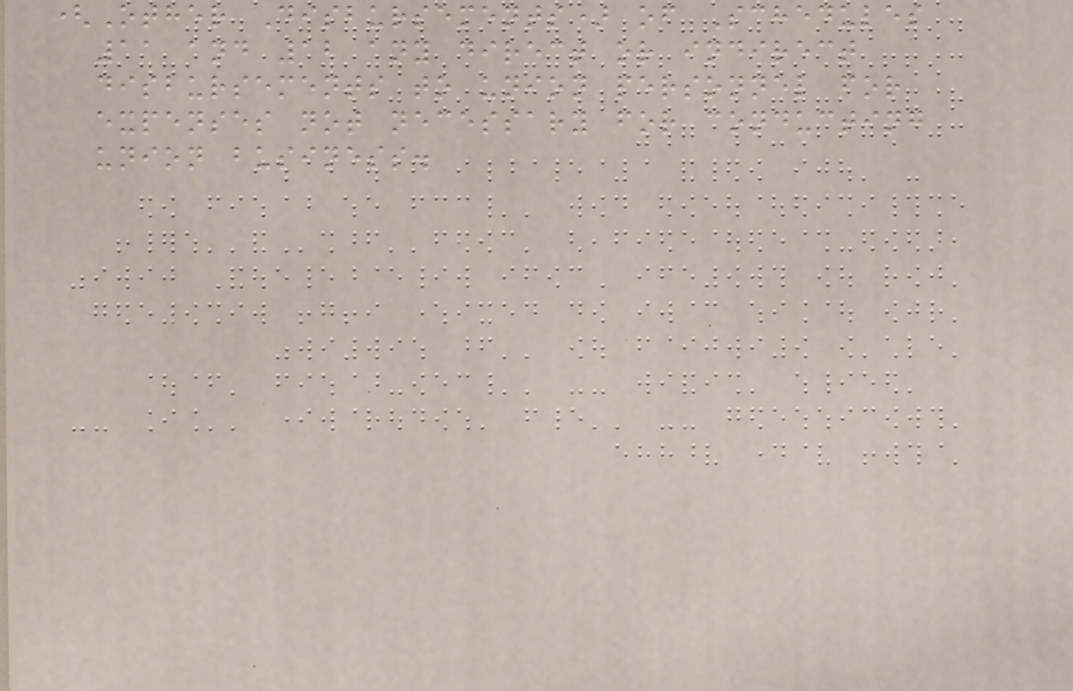(Other Disbursements) of Schedules
11 and 12 any direct or indirect
disbursements to union personnel for
expenses not necessary for conducting
union business.
